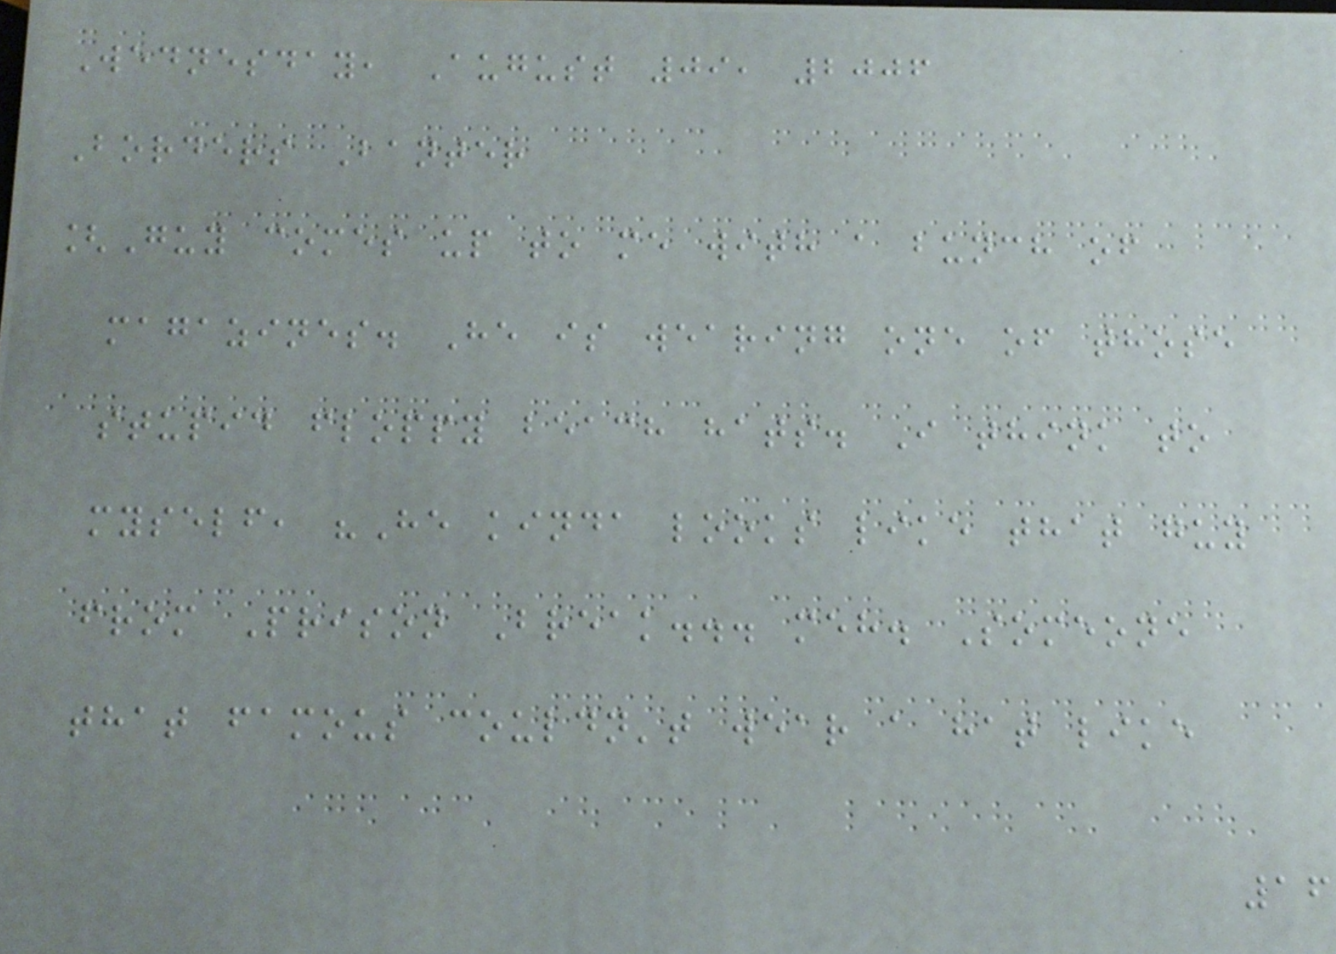Wednesday, August 09, 2006
Borders Banter
[Guy comes up to me with a bunch of
magazines. He is wearing one of those
stupid floppy beach hats. I think to
myself, "He kinda looks like that guy
from Prison Break... meh. Someone
that famous couldn't wear a hat like
16
